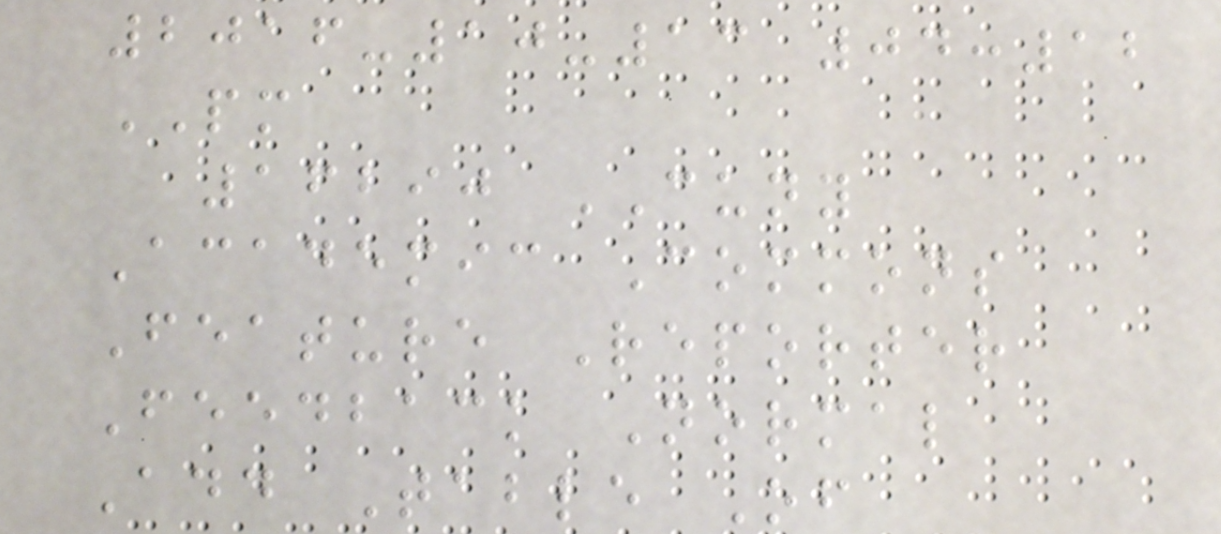2016-10-13 04:12
PM
16290 CUNY
Academic Commons
Feature Reporter
Feedback Normal
Add Table Of
